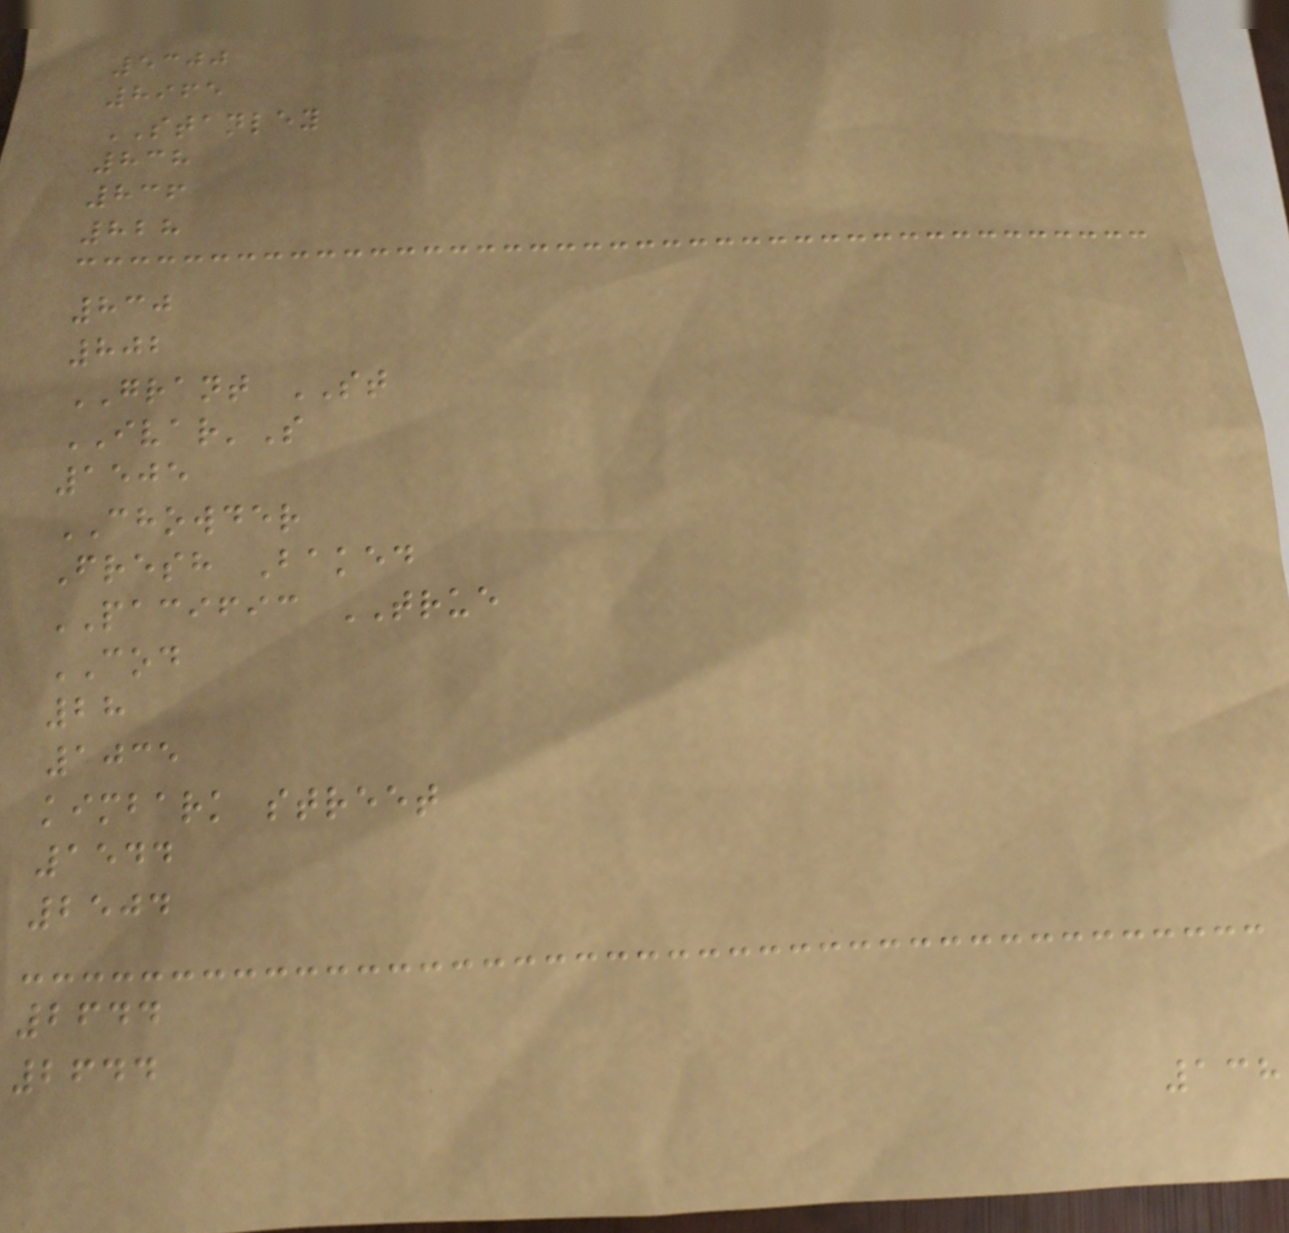5300
8965
STANLEY
838
836
828
830
802
GRANT ST
IVAR'S
1505
CHOWDER
Fresh Baked
PACIFIC TRUE
COD
28
1035
kimbark street
1544
2504
2644
2644
138
